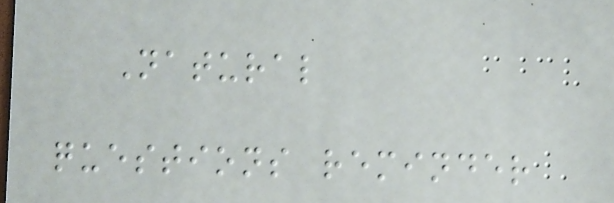Natural
questions reminder
